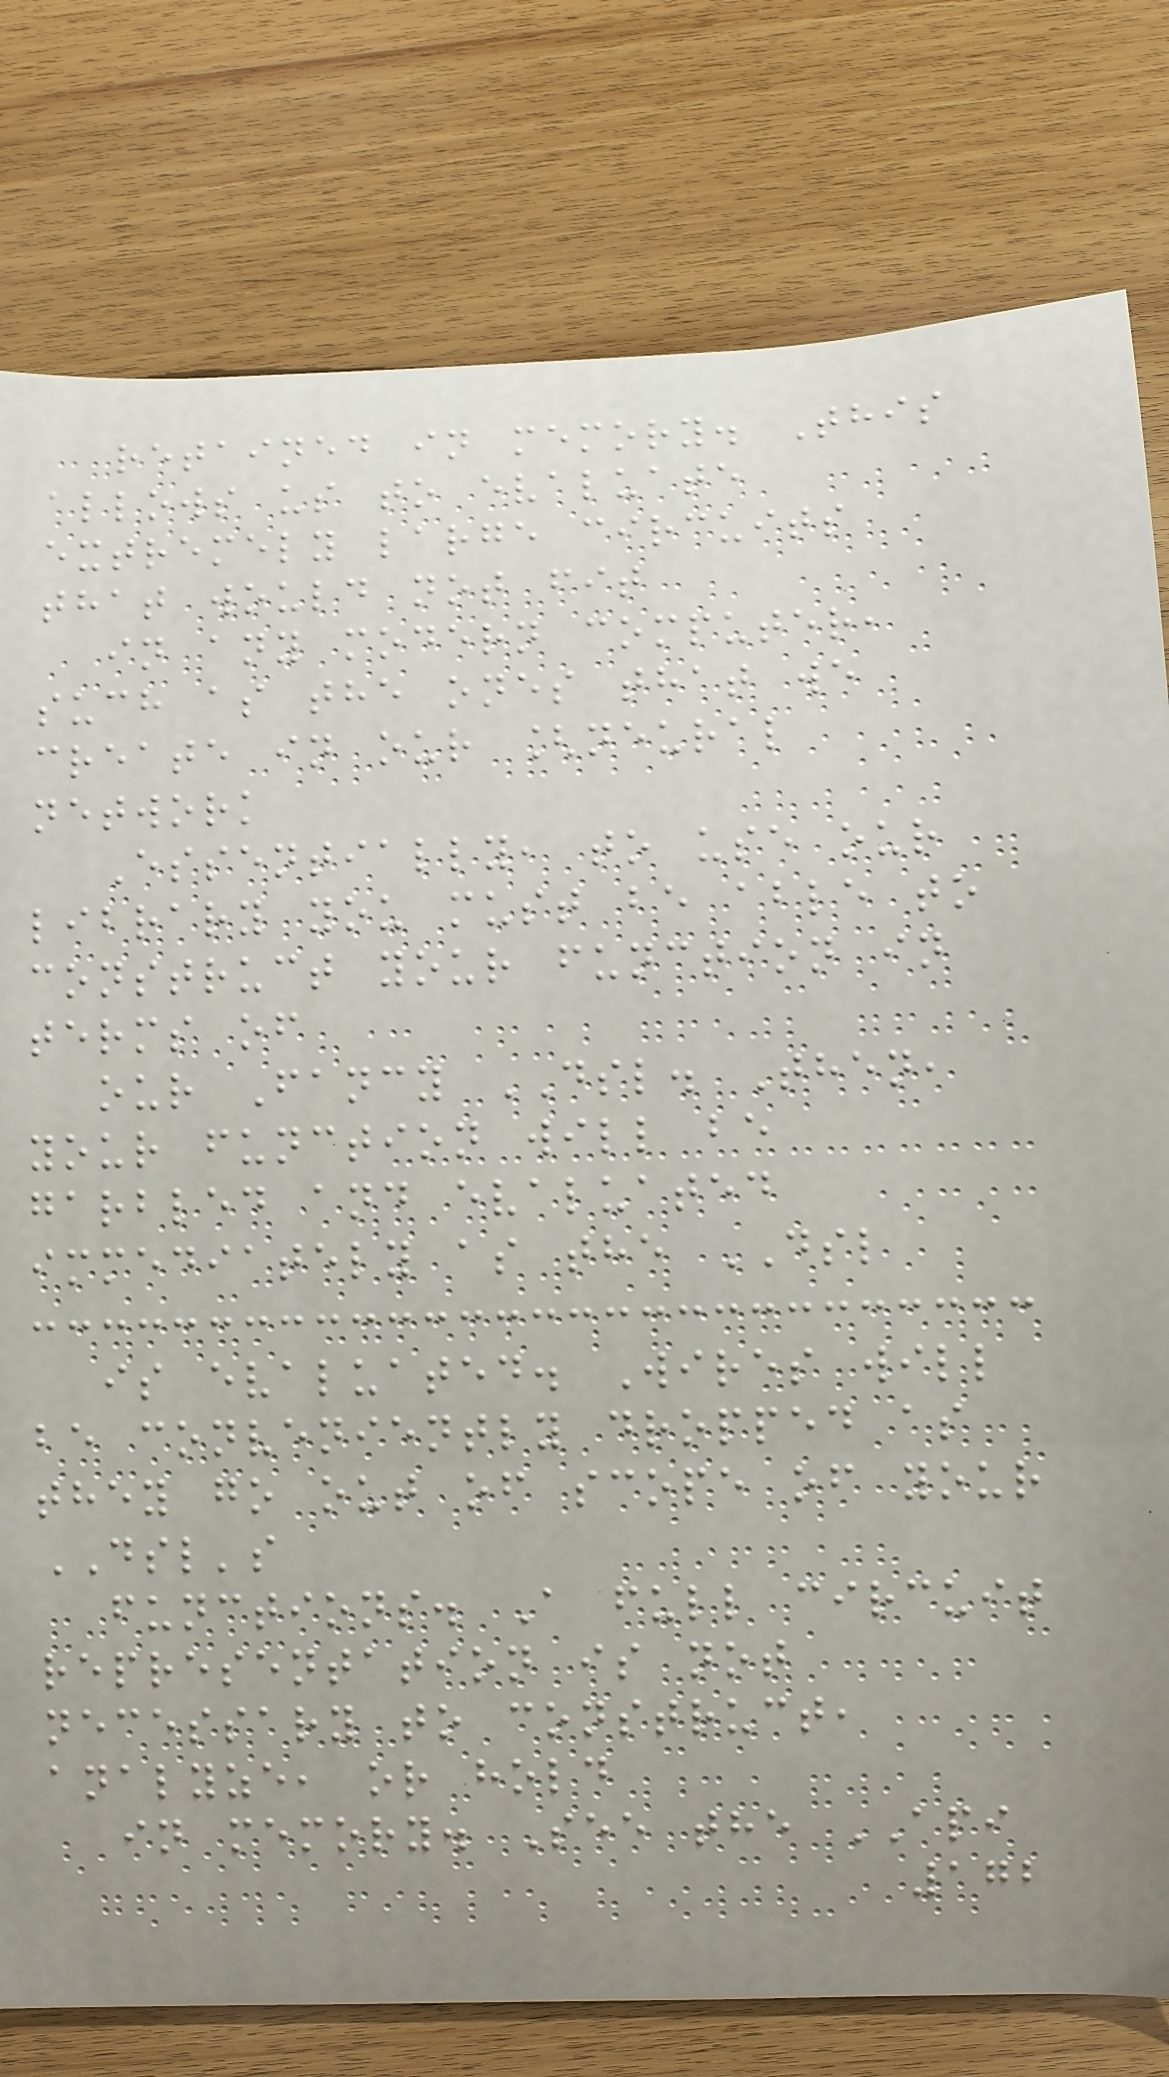retained in memory. This
allows us to evaluate
extremely large circuits
that would not fit
in any modern computer,
such as the ones that we
create in our [neural
network
Essentially, to use our
library you must be able to
construct your function in
terms of
our Fancy DSL. Then,
your function will be
garbled and evaluated
immediately as the DSL
is evaluated. Wires will
be conveniently dropped as
they go out of scope of your
DSL's
functions. A full circuit
representation is not
necessary to construct,
analyze, or hold
in memory. See the API
172
